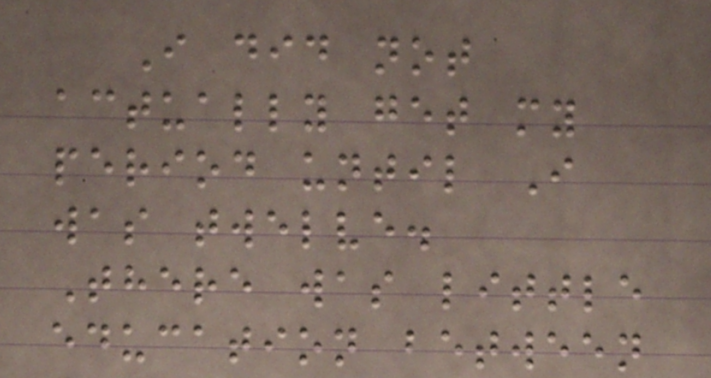I did not
actually get my
period until I
was twelve.
There was little
education between
